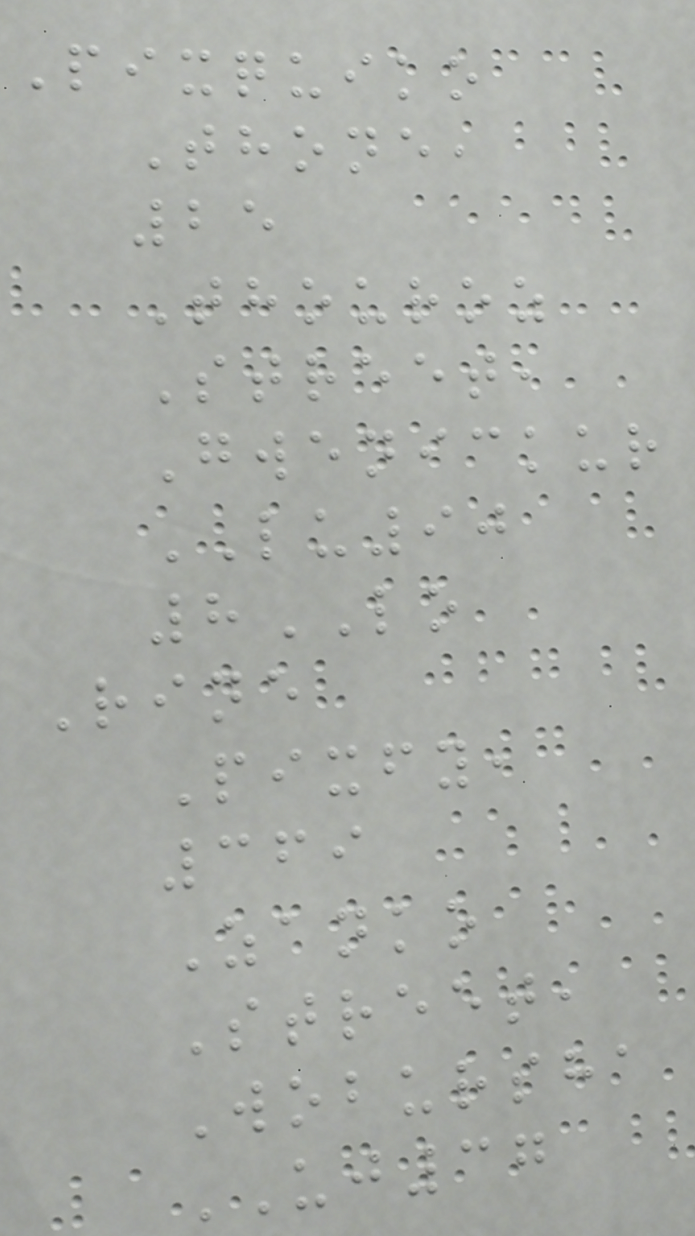Pixquiko
Thone,
25
Thouroz
Street,
Gwenickur
LU90
8LO
Rine
Pixfy,
369
Zanko
Street,
Wobursha
UJ37
